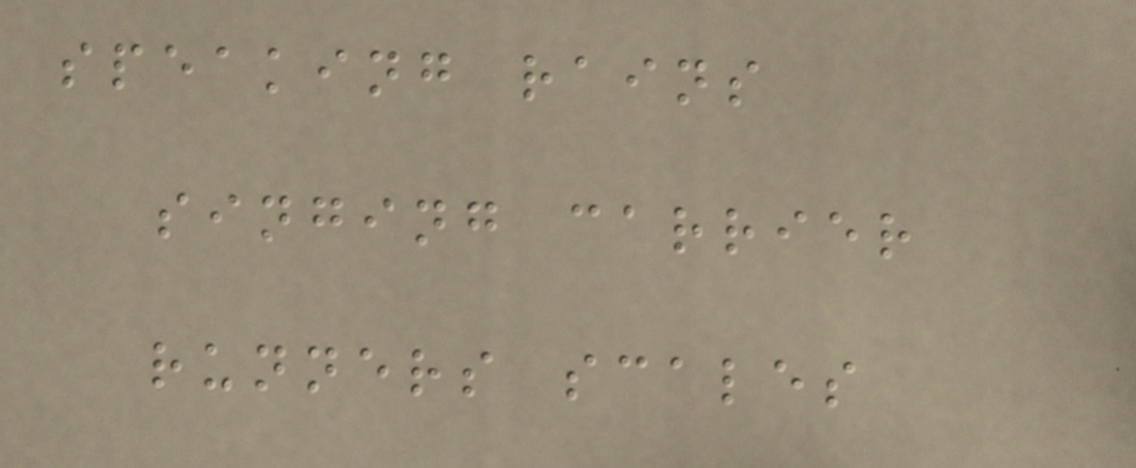speaking rains
singing carrier
runners scales
